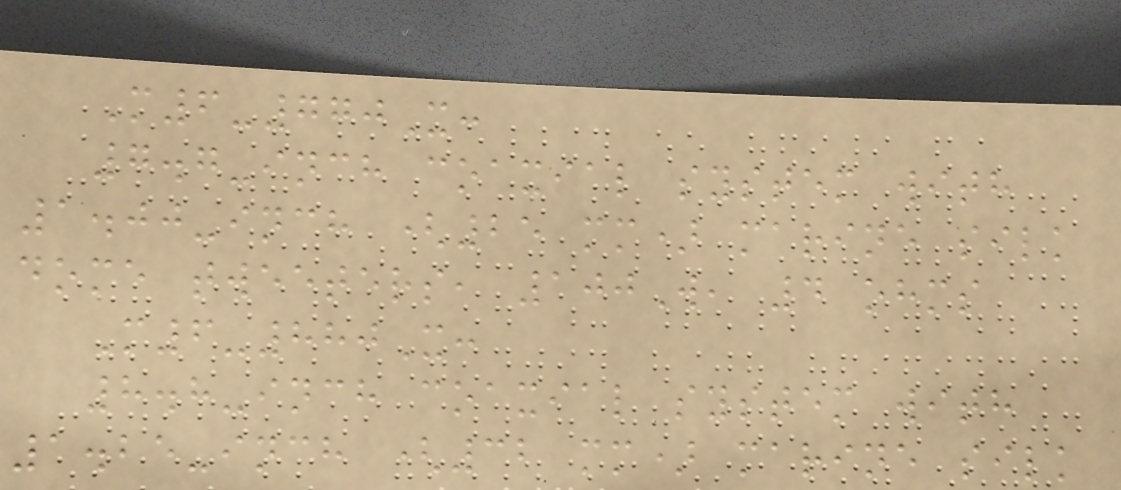M6-770X:
7.7-inch coaxial system with
1.00-inch (25 mm) marine silk
dome tweeters, 100W, 4 ohms
M6-880X:
8.8-inch coaxial system with
1.25-inch (32 mm) marine silk
